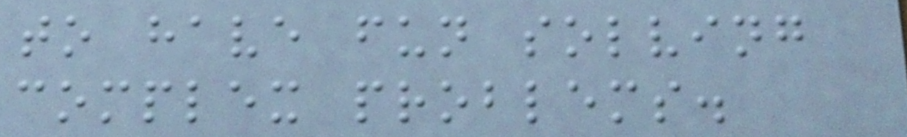to have fun solving
complex problems.
